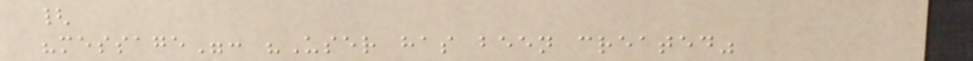{
"message": "User has been created"
